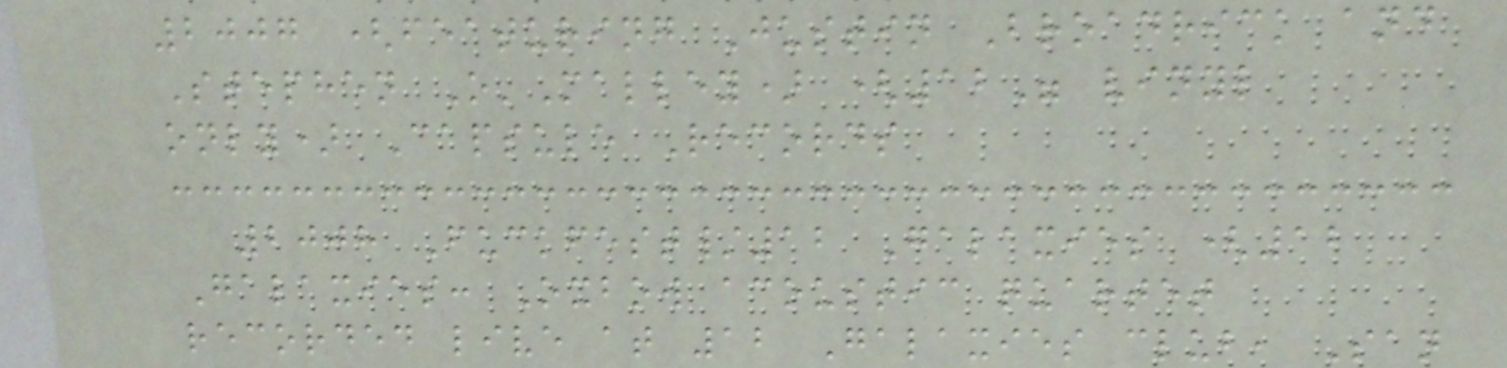2007 (featuring Justin Broadrick and
Stephen O'Malley) (12" vinyl
only) Capsule Records
2008 Fuckfest/12 Galaxies (12
Galaxies: Oxbow acoustic quartet
recorded live at 12 Galaxies club, San
